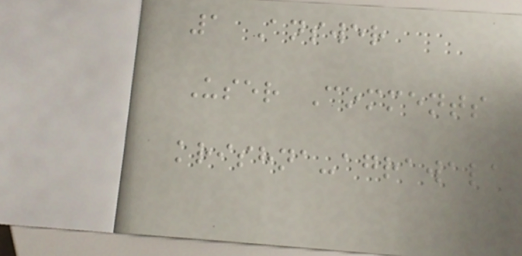1 Answer
User Comments
krishna-agrawala
